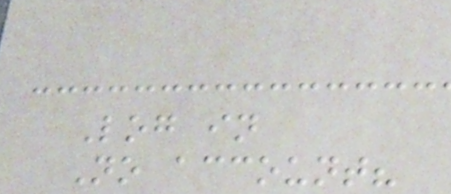Log in
No account?
